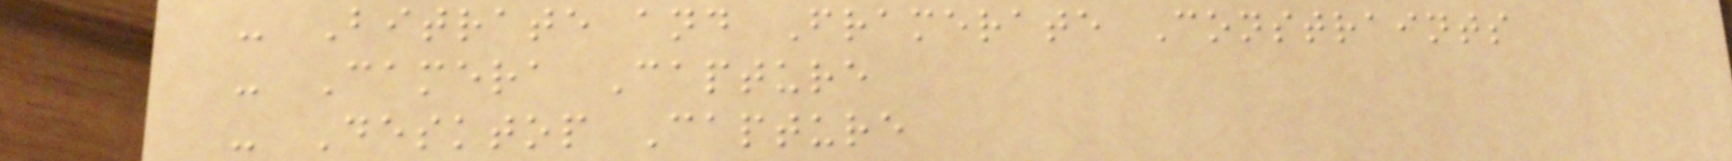- Bitrate and Framerate Constraints
- Camera Capture
- Desktop Capture
